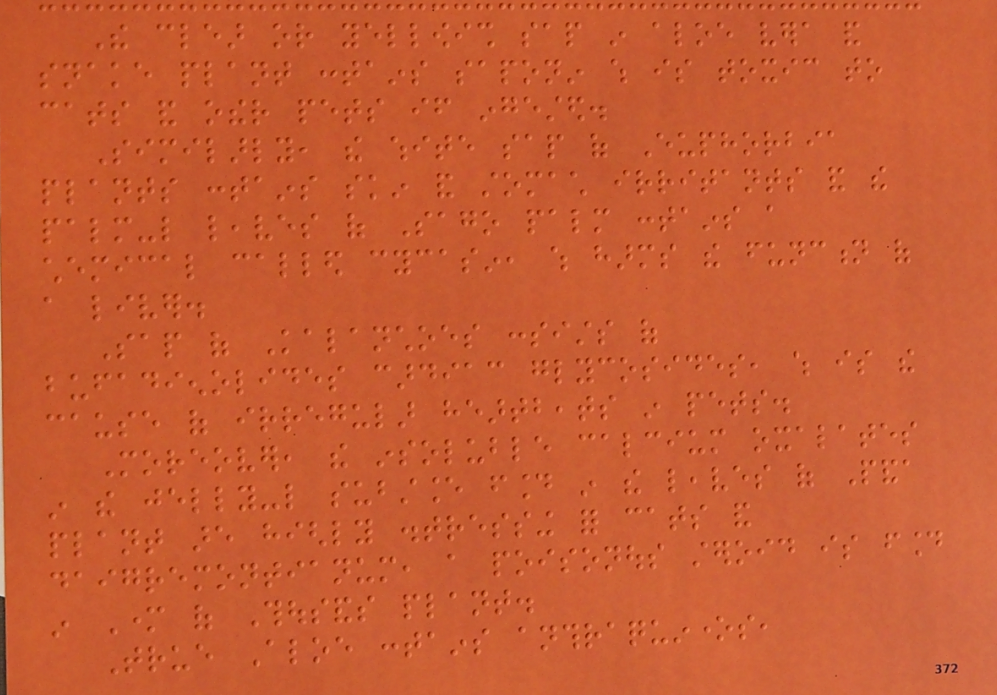The clear or yellowish sap in aloe vera and
snake plant contains saponin which is toxic to
cats and other pets if ingested.
Similarly, the white sap of Euphorbia
plants contains skin and stomach irritants and the
palm-like leaves of Sago palm contains a
chemical called cycasin, which harms the function of
a liver.
Sap of Kalanchoes consists of
bufadienolides cardiac glycosides, which is the
cause of irregular heartbeats in pets.
Moreover, the insoluble calcium oxalates
in the jelly-like substance found in the leaves of Panda
plant are highly distressing for cats and
daigremontianum, a poisonous steroid is found
in Mother of Thousands plant.
True Aloe contains anthraquinones,
